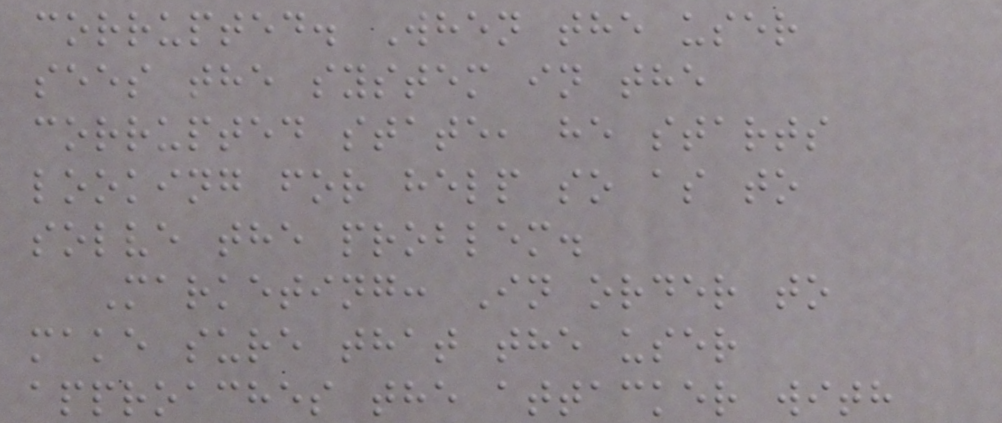corrupted. When the user
sees the system in the
corrupted state, he starts
looking for help so as to
solve the problem.
Marketing: In order to
make sure that the user
approaches the attacker with
